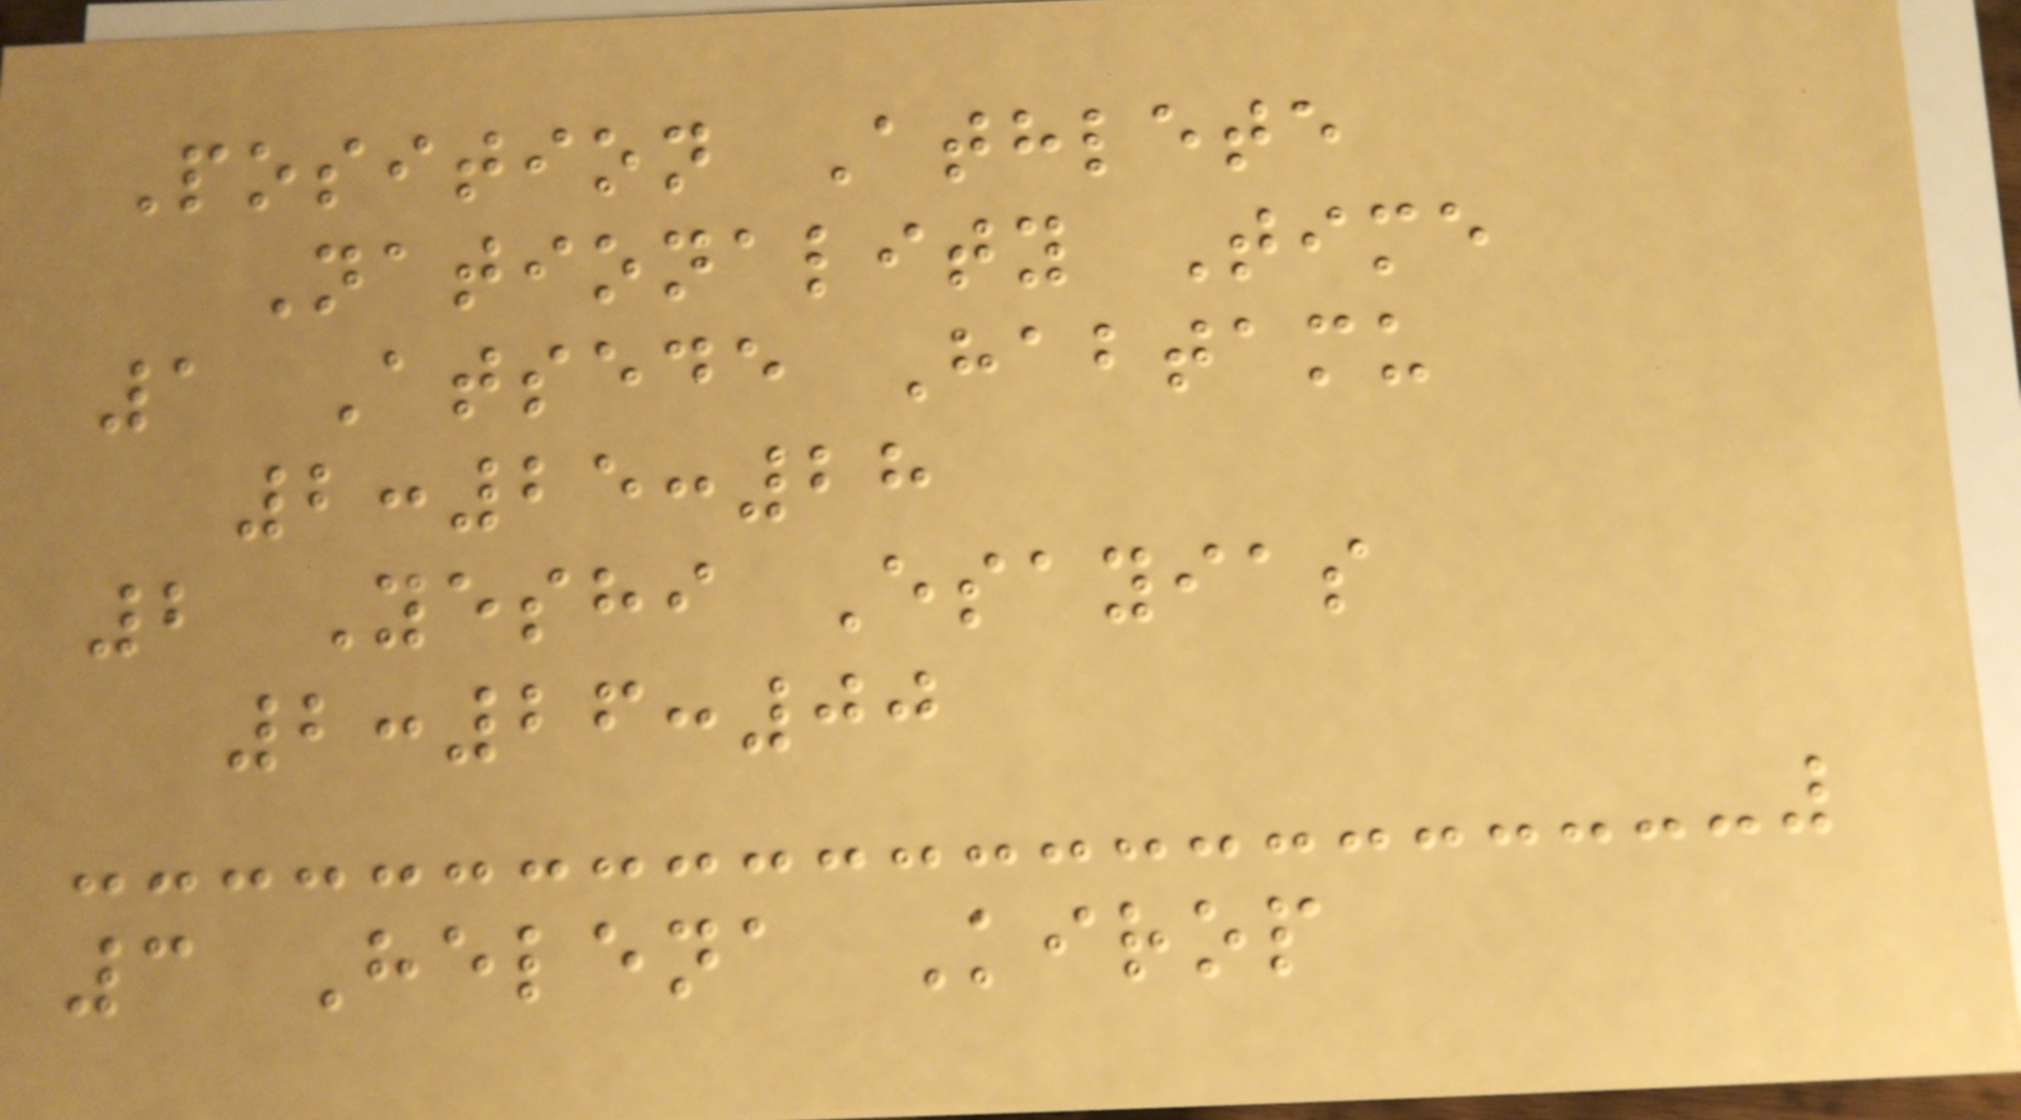Position Athlete
Nationality Time
1 Atsede Habtamu
2:25:28
2 Yeshi Esayias
2:26:00
3 Helena Kirop
